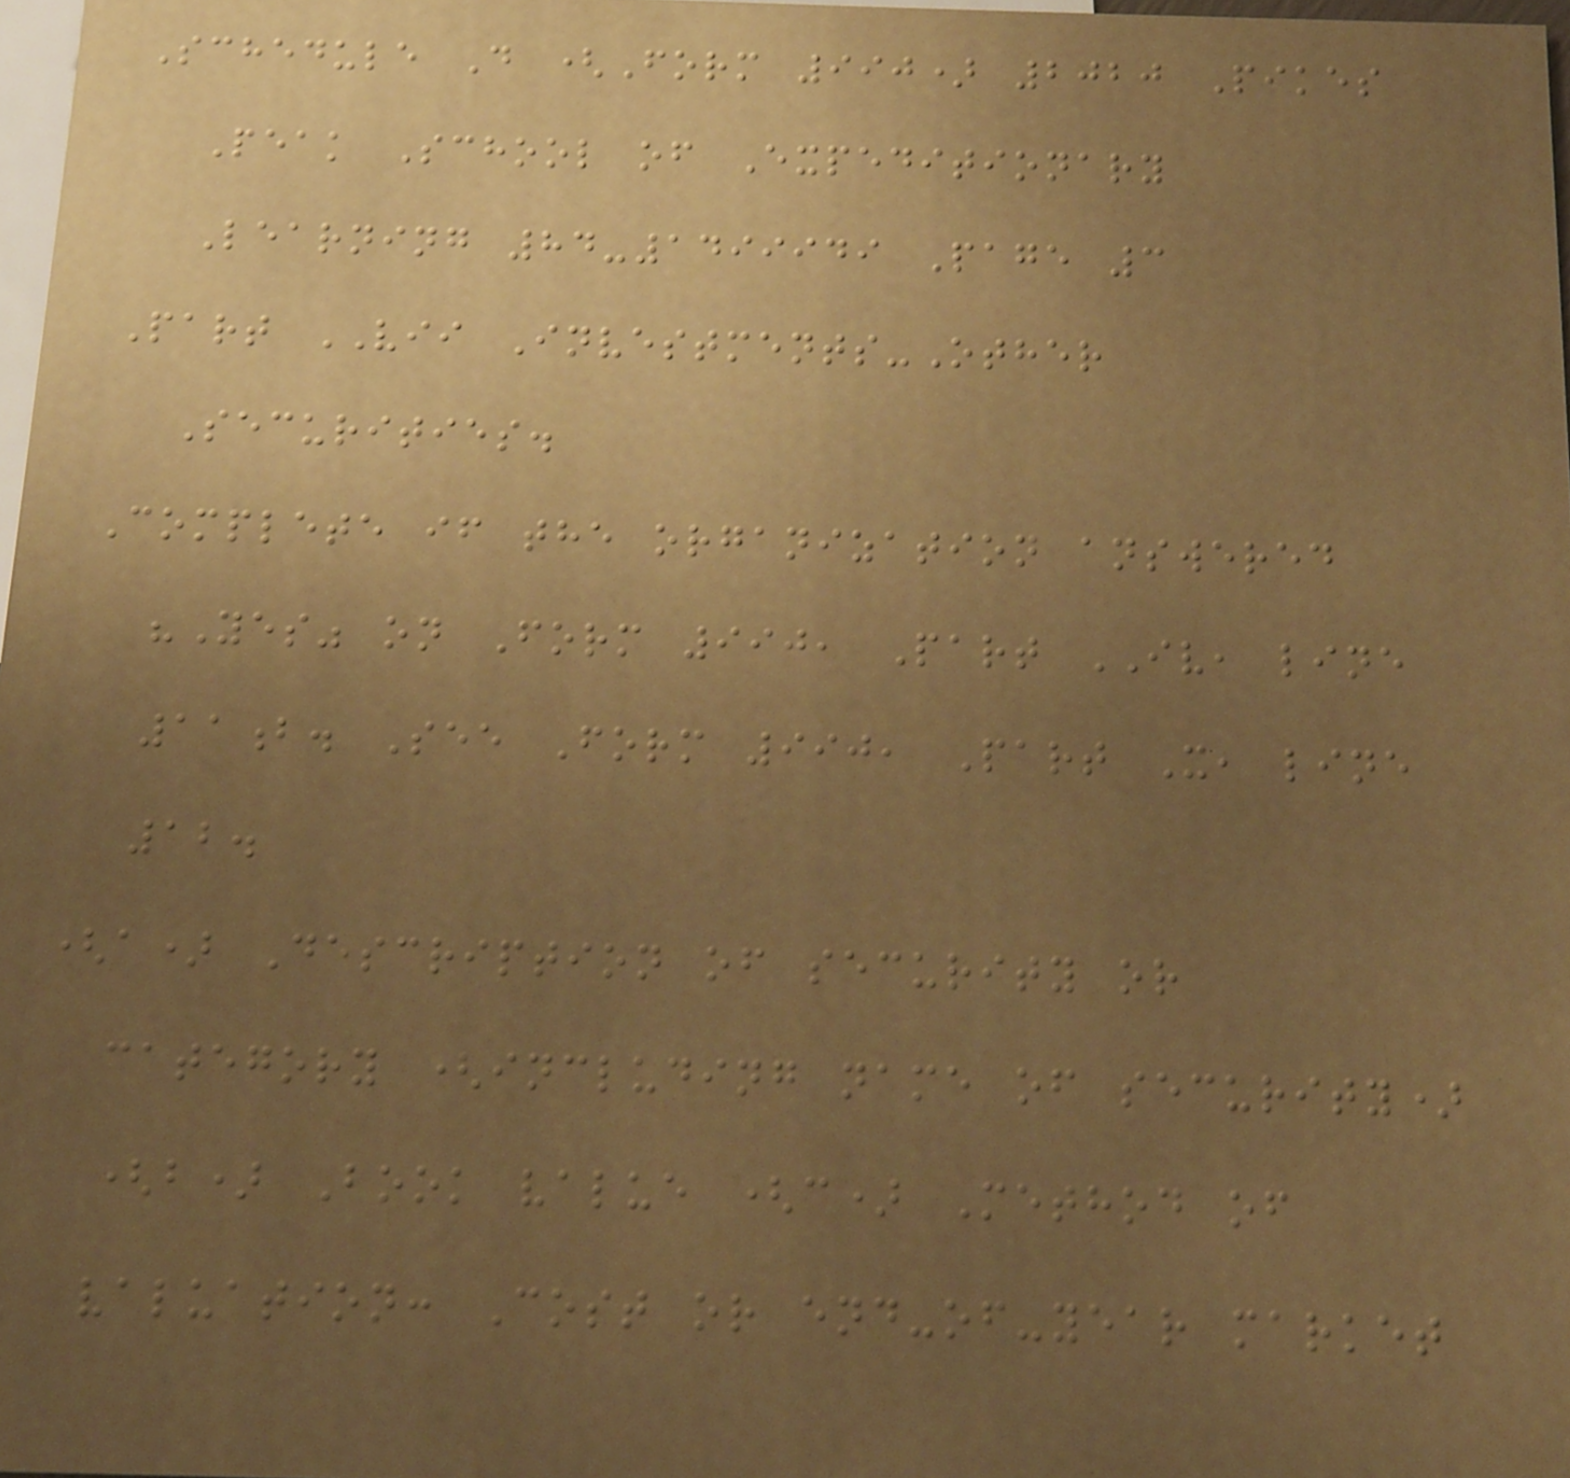Schedule D (Form 990) 2020 Pikes
Peak School of Expeditionary
Learning 84-1499949 Page 3
Part VII Investments-Other
Securities.
Complete if the organization answered
"Yes" on Form 990, Part IV, line
11b. See Form 990, Part X, line
12.
(a) Description of security or
category (including name of security)
(b) Book value (c) Method of
valuation: Cost or end-of-year market
